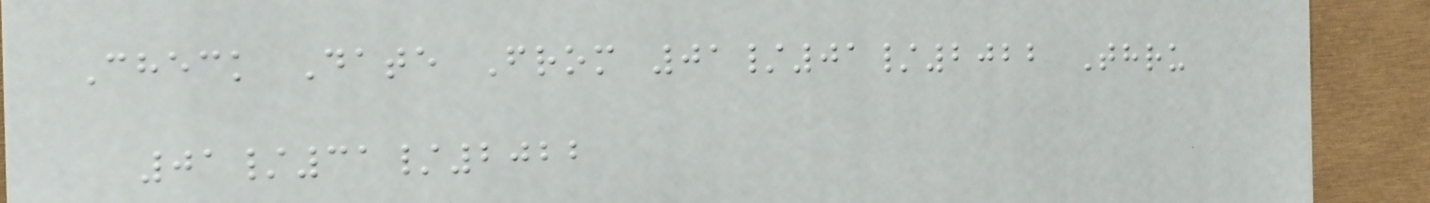Check Date From 01/01/2022 Thru
01/31/2022
